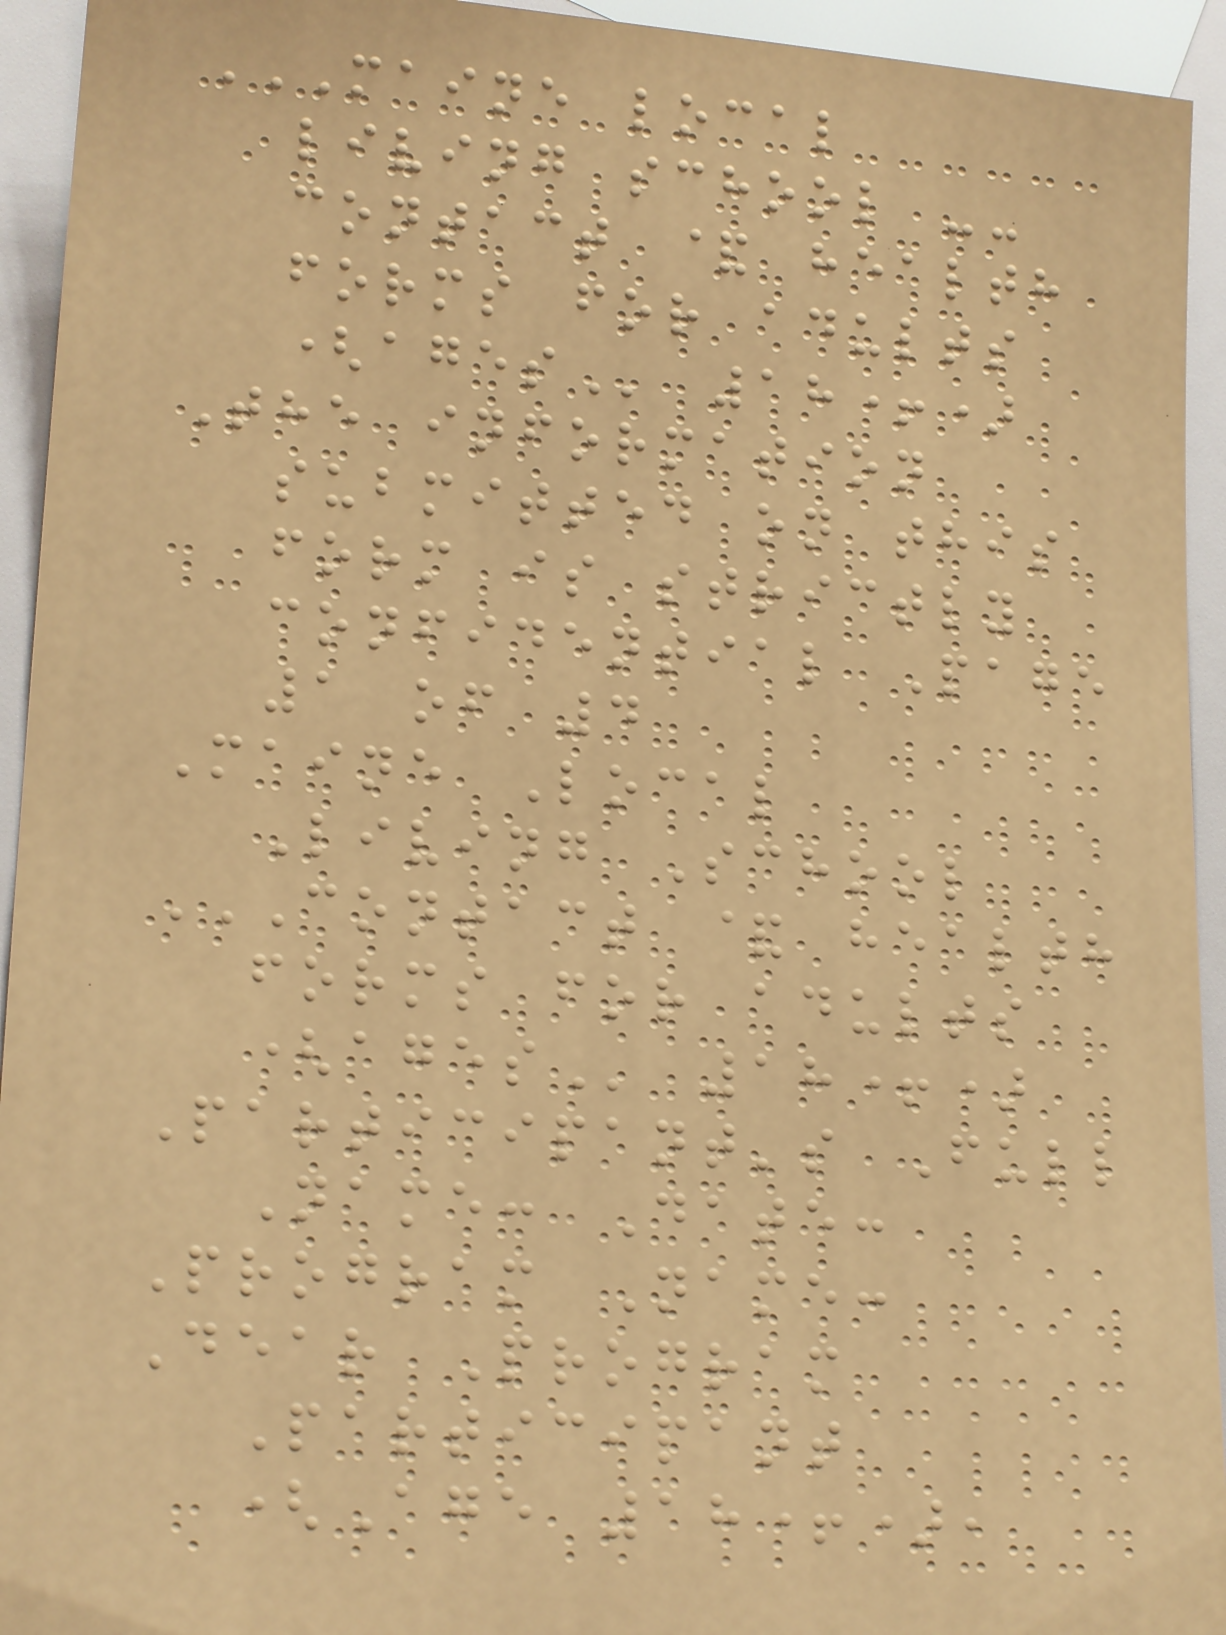MAINE LOCAL
LIVING SCHOOL --
CONTACT & HEALTH
FORMS FOR ADULTS
(AGES 18+)
The information
submitted on this
form is strictly
confidential Page
1 of 4
Maine Local
Living School
CONTACT & HEALTH
FORMS FOR ADULTS
(AGES 18+)
Participant's Full
Name: Date:
Program Name:
Dear Program
Participant
(Age 18+),
